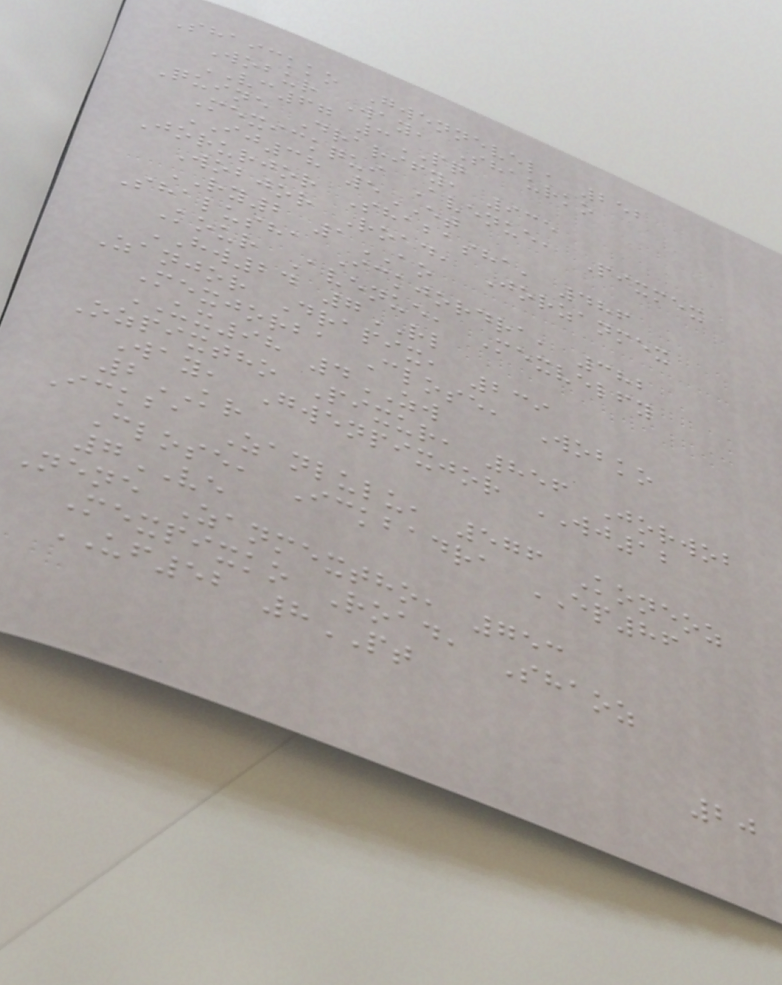Shaickko Gwennevel, 252
Wobur Way, Shaurko
VC67 3PQ
Quine Drarify, 935
Mexickqui Avenue, Pixmex
IJ38 5ET
Jorurjor Shabasha, 486
Wobjor Road, Jorzanmex
RY2 1AO
Shalusha Ickjordra, 382
Kour Avenue, Mexvelfy
HW24 7RL
Zanjor Drapix, 239
Mexjorba Close, Wobko
UX98 4ZW
Ozpixtho Pixur, 856 Jorwob
Way, Gwenpixjor WJ12
2KR
Ickba Zanlulu, 576 Koneoz
Close, Ickbadra EP86
7VE
Nene Zanmextho, 753
Mexpixko Road, Shaoz
UF52 8PT
20
